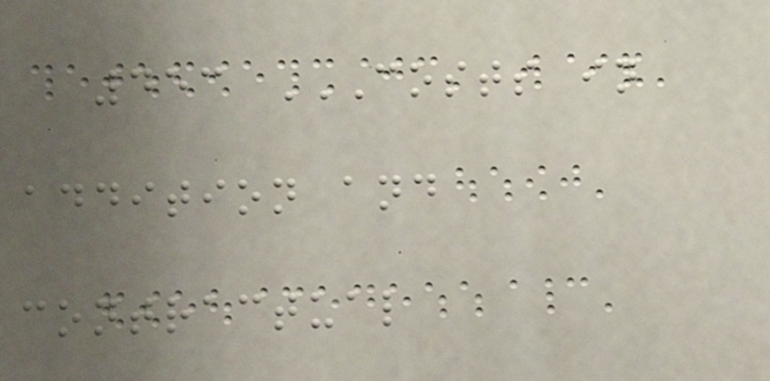453 COSTS IN
ADDITION AND
CONTRACTUAL
